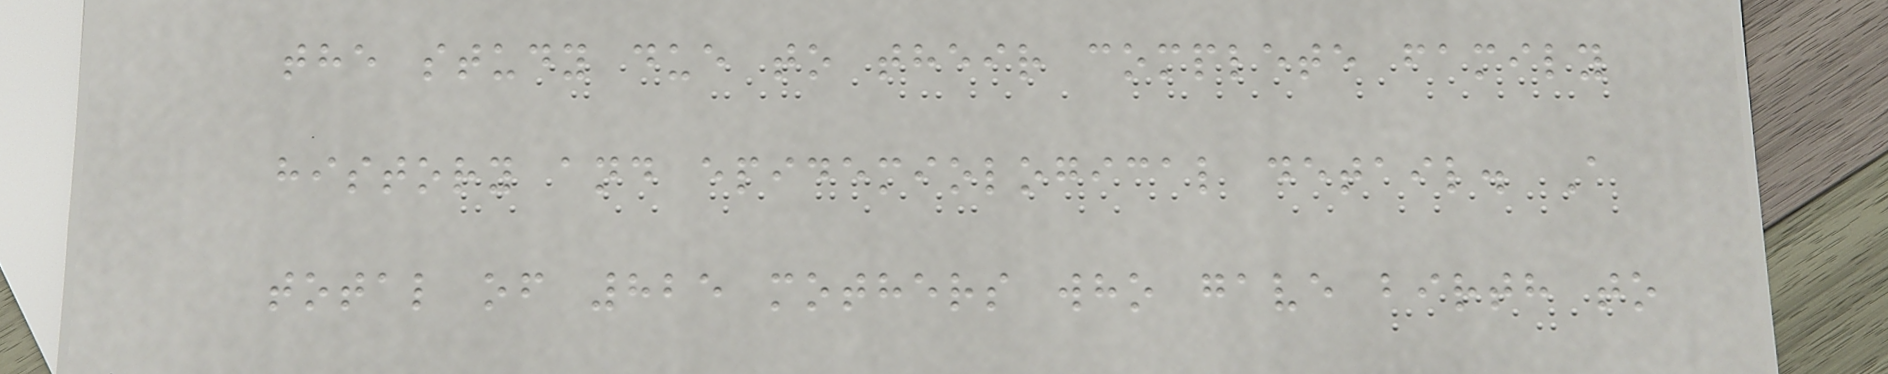the study due to their complete family
history and epidemiological detail. A
total of 825 mothers who gave birth to
